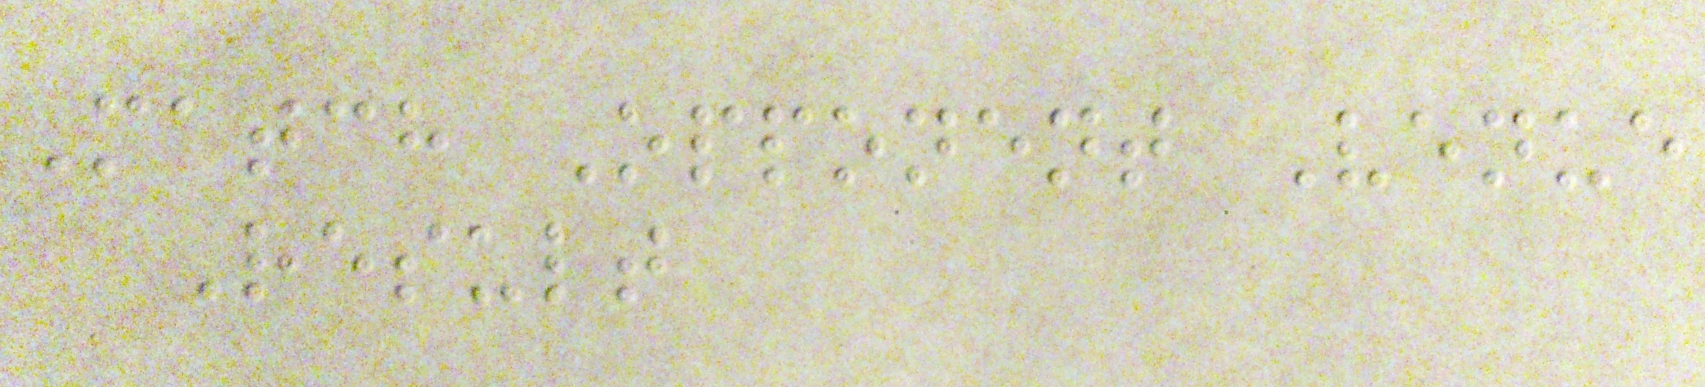Match Opponent Venue
Result
